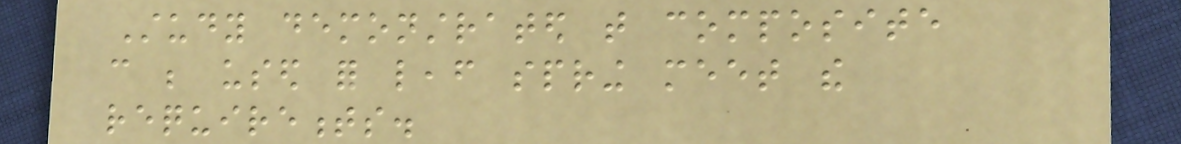Study demonstrated that composite
can be used for leaf spring meet the
requirements.
